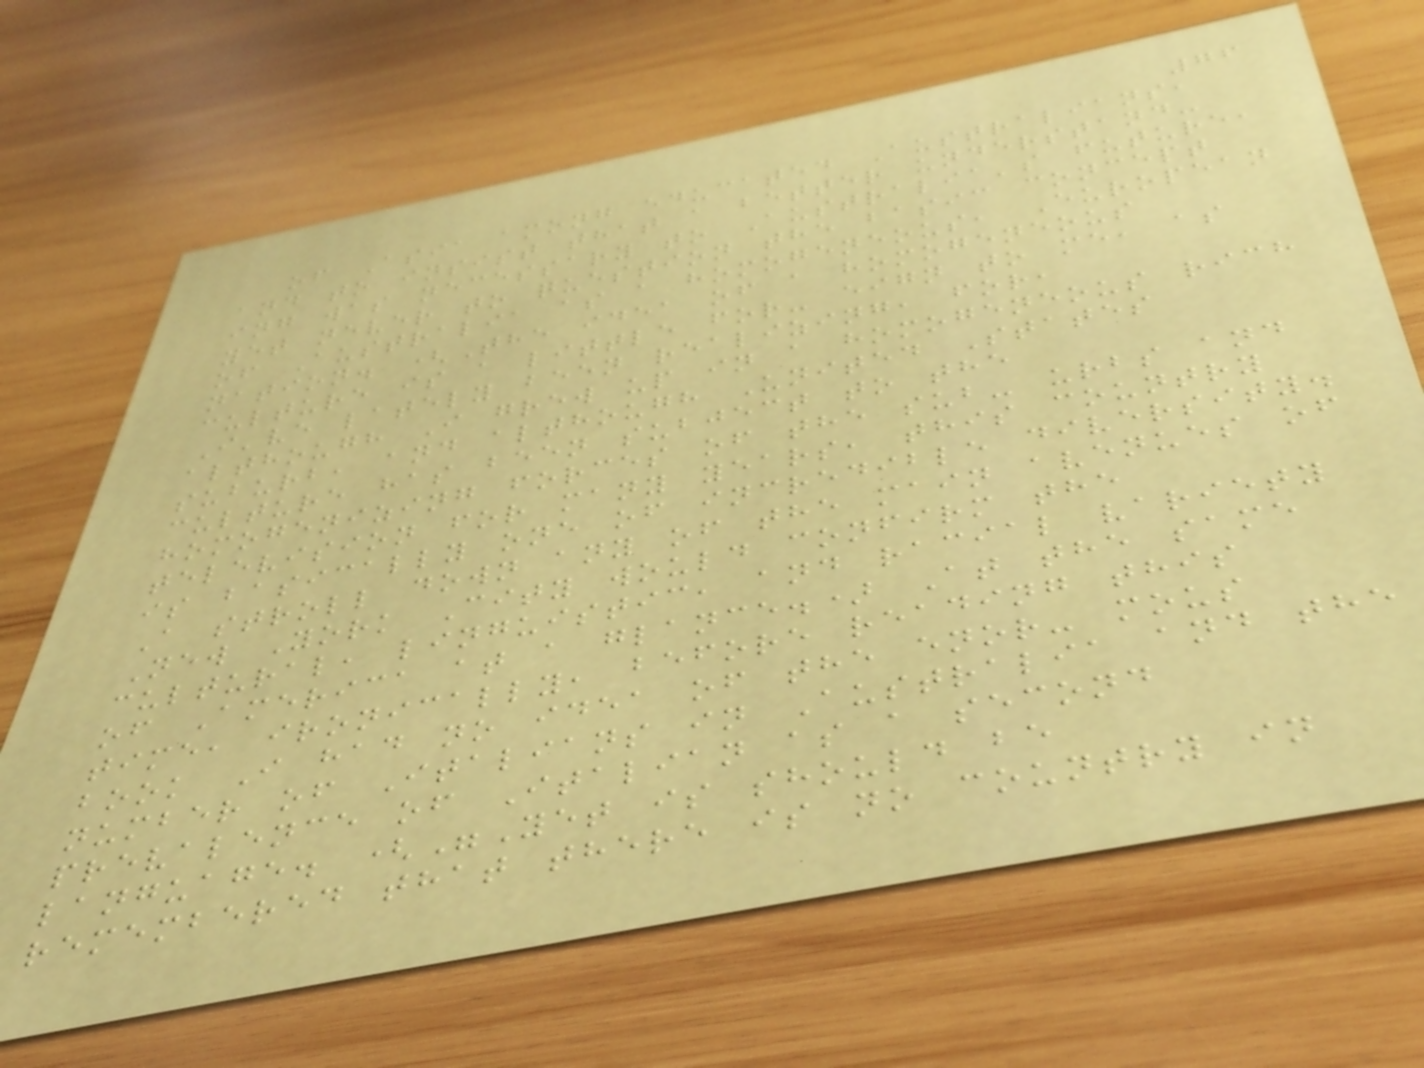76
of Asia among educated Australians,
and to insist that a better understand-
ing was necessary to Australia's future,
yet never to question the basic concept
of Australia as a homogeneous, European
nation. (The idea of a homogeneous
culture is a little for- eign to me, as
I've lately been realizing, for,
although I grew up in a homogeneous rich
suburb, and although United States
culture has been subject to the
homogenizing forces of the sub- urbs and
television for many years, this country
is basically one of incredible diversity.
A stroll down any of the main avenues of
New York City would confirm the
cultural, linguistic, and racial variety
of America at a glance.) At the same
time, ironically, before reading this
book I had no idea of the enor- mous
number of Italians in Australia and the
prevalence of Italian as a second
language. ("Yet is should be
remembered that there is no country in
